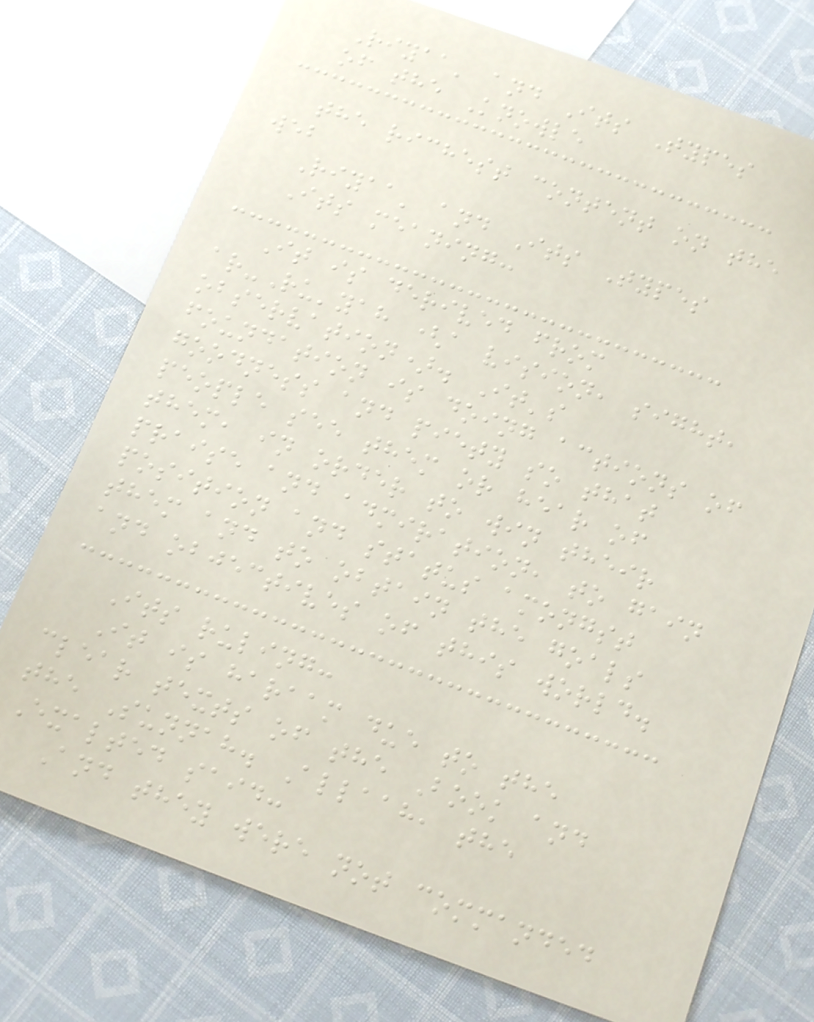Riyaa' and Its Types
of the Knowle
the richest content on the
web
Riyaa' and Its Types
Its meaning:
It is derived from
ar-Ru'yah (a vision, sight,
observation). It's
foundation is doing actions of
goodness and piety so that
people see them or hear of
them, in order to win their
praise and admiration, to gain
position and status amongst
them and to obtain the goals
and objectives of this world.
Its ruling:
It is haraam due to the
clear texts of the Book and
the Sunnah. Allaah, the
Exalted said:
And they were not commanded
